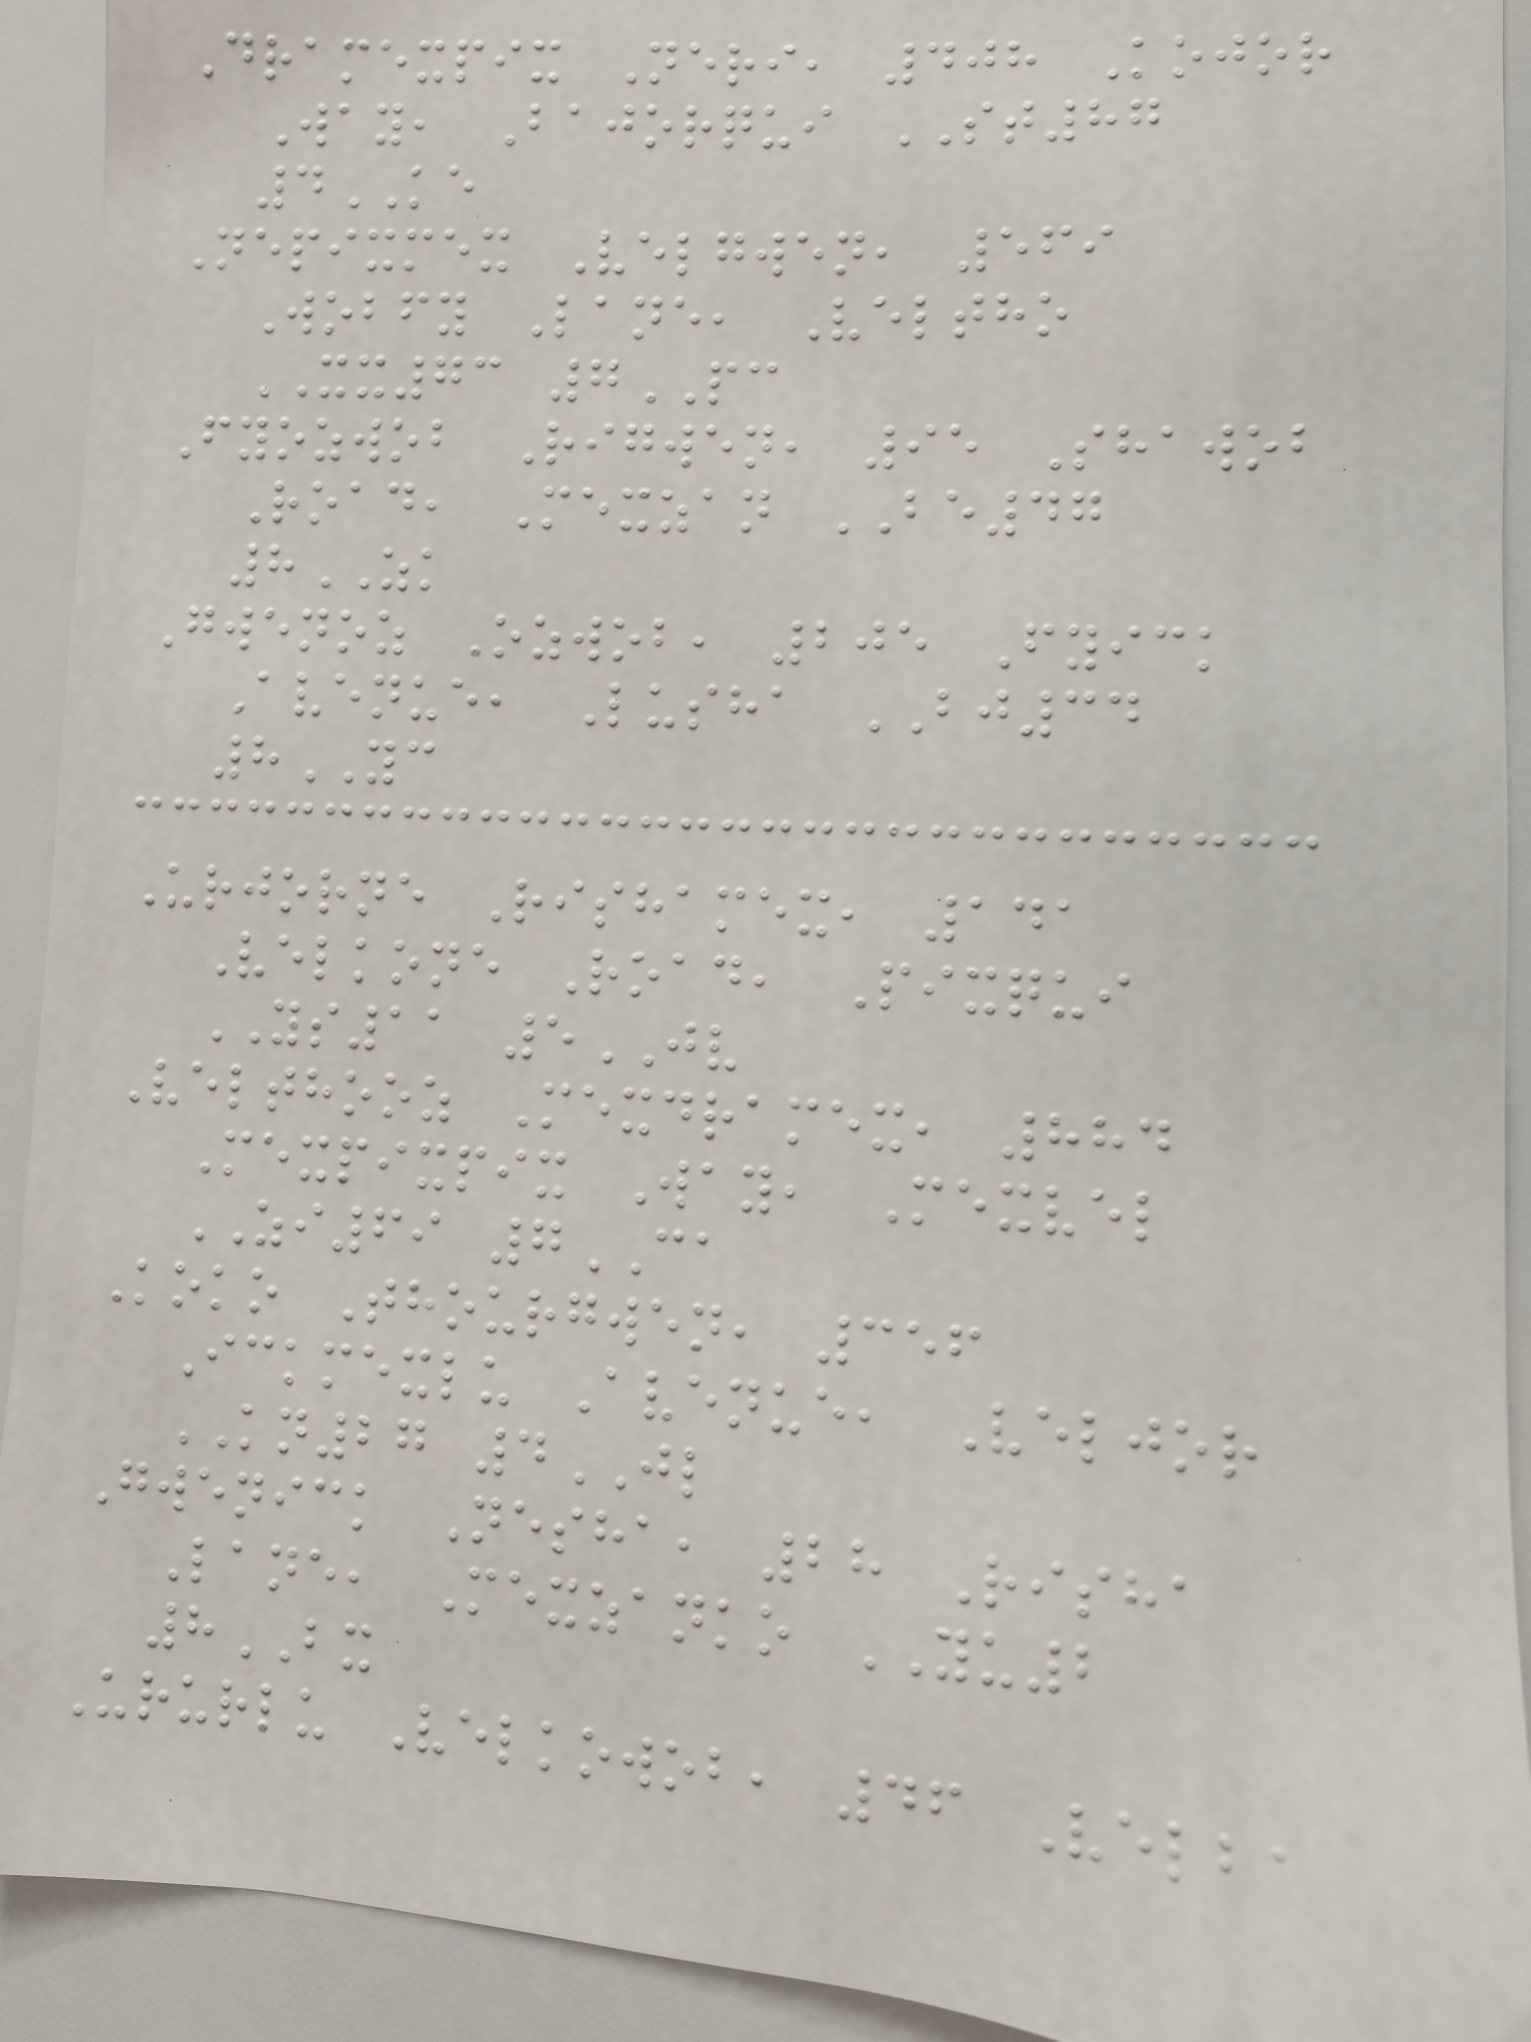Dramexpix Neri, 408 Kojor
Way, Bajorqui ST87
4KE
Nepixmex Velgwen, 569
Wobfy Lane, Veltho
XX73 7PC
Fyozwob Rigwen, 95 Shawob
Road, Mexzan BE47
8ZK
Gwenoz Ozwob, 205 Fyick
Avenue, Lusha BJ34
8YC
Urjorne Rishamex, 141
Velkone Road, Pixqui
YS11 5JV
Velthooz Mexdramex, 884
Mexpixpix Way, Mexvel
ZI69 7CA
Koko Thourgwen, 356
Ickmexlu Avenue, Veljor
KN27 4JL
Gwenick Nesha, 28 Risha
Lane, Mexzanko YU2
8BX
Ururlu Velkowob, 46 Velba
